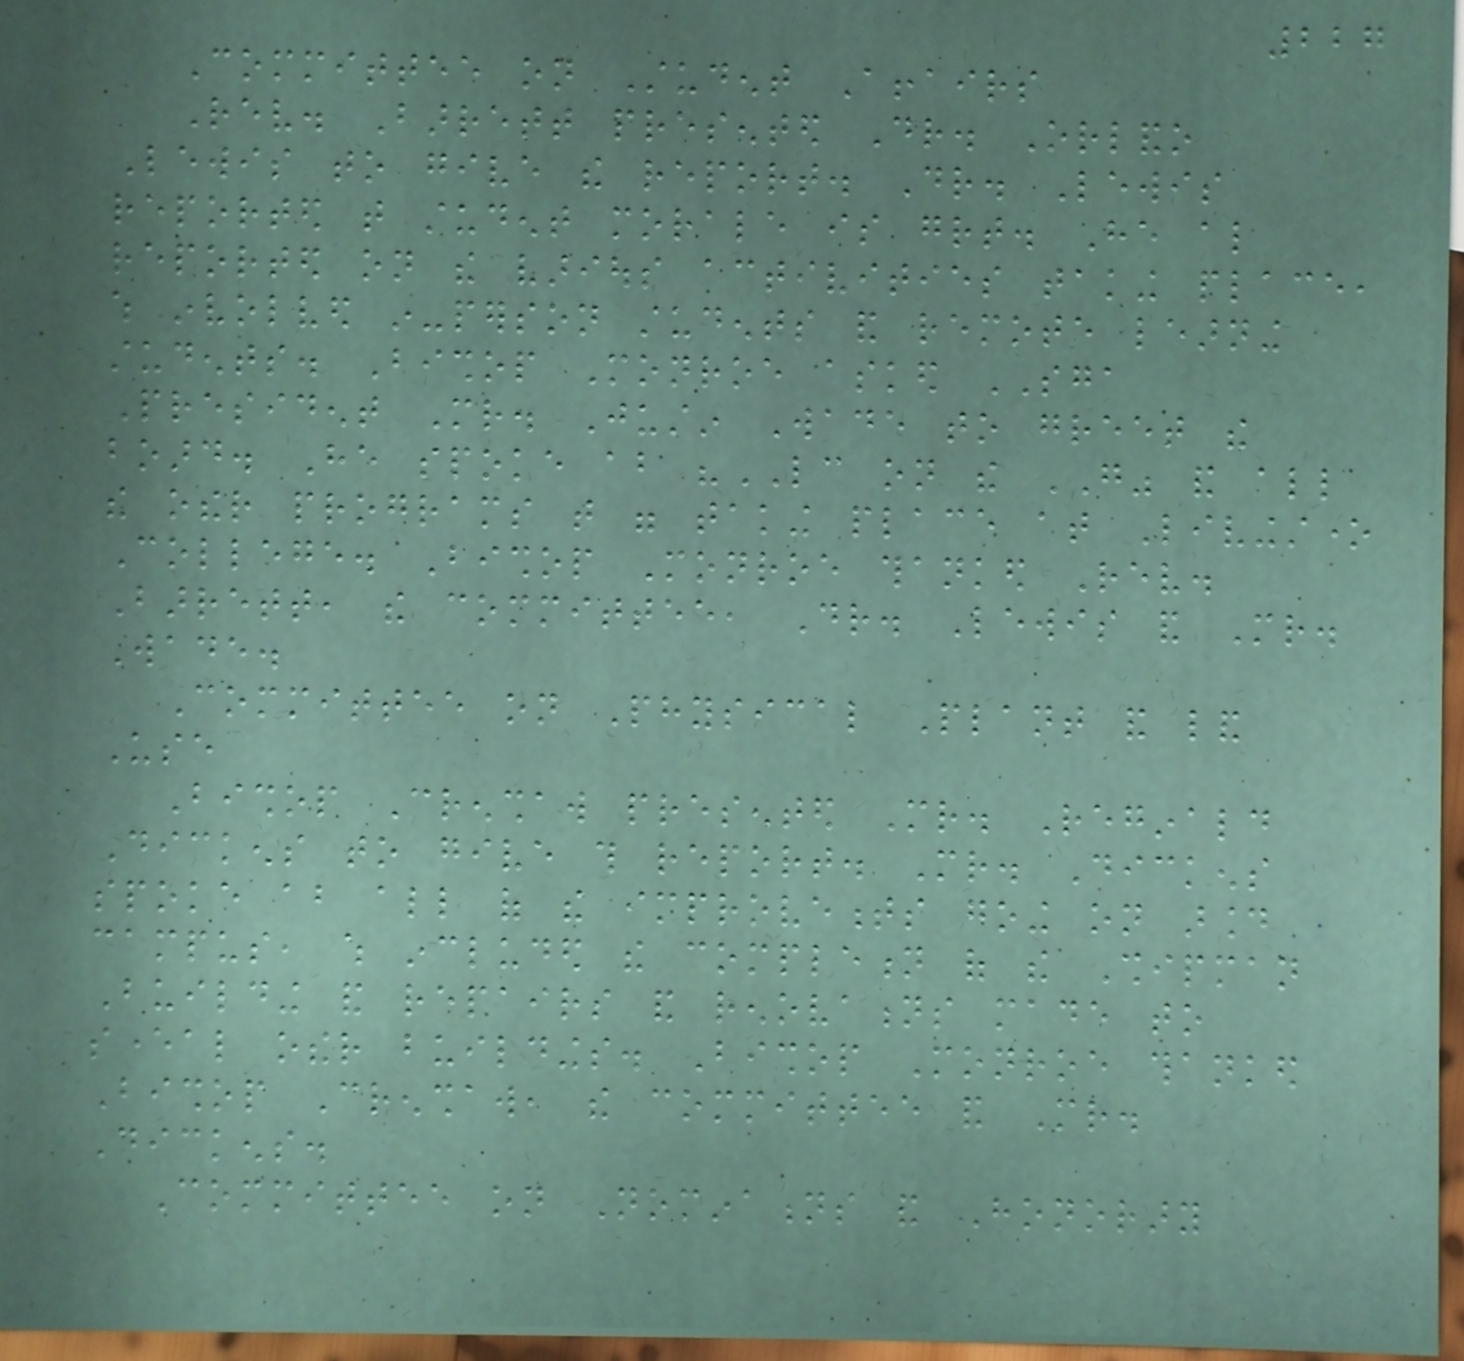227
Committee on Student Affairs
Rev. Barrett presented Dr. Orlando
Lewis to give the report. Dr. Lewis
reported that student morale is great. He also
reported on the various activities taking place,
which involved in-person students and remote learning
students. Bishop Monroe asked SGA
President Mr. Justin Wade to greet the
board. He spoke about "LC on the GO" and all
the other programs that were taking place at Livingstone
College. Bishop Monroe thanked Rev.
Barrett, the committee, Dr. Lewis and Mr.
Wade.
Committee on Physical Plant and land
Use
Bishop Crenshaw presented Mr. Reginald
Dickens to give this report. Mr. Dickens
spoke about all of the improvements going on around
campus, which included the completion of the Shipman
Building and repairs and renovations made to
several other buildings. Bishop Monroe thanked
Bishop Crenshaw, the committee and Mr.
Dickens.
Committee on Nominations and Honorary
